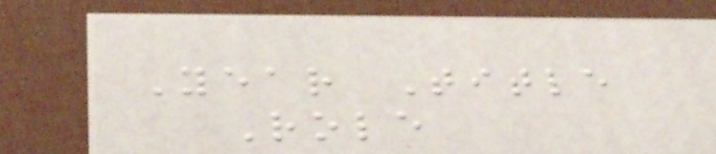Year Title
Role
